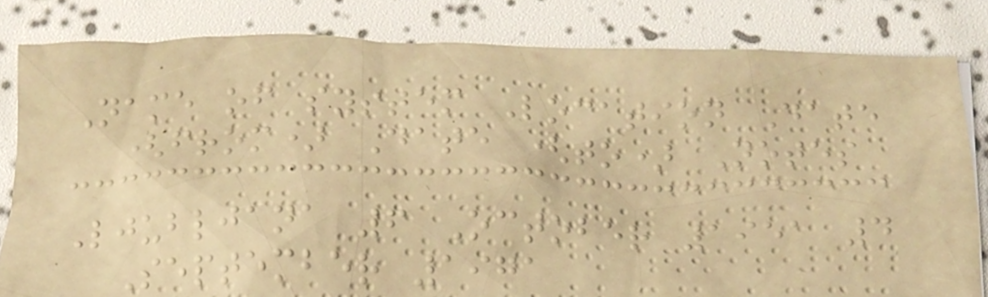Name of system Location Date
(from) Date (to) Notes
Ljubljana 6 October 1951 4
September 1971
